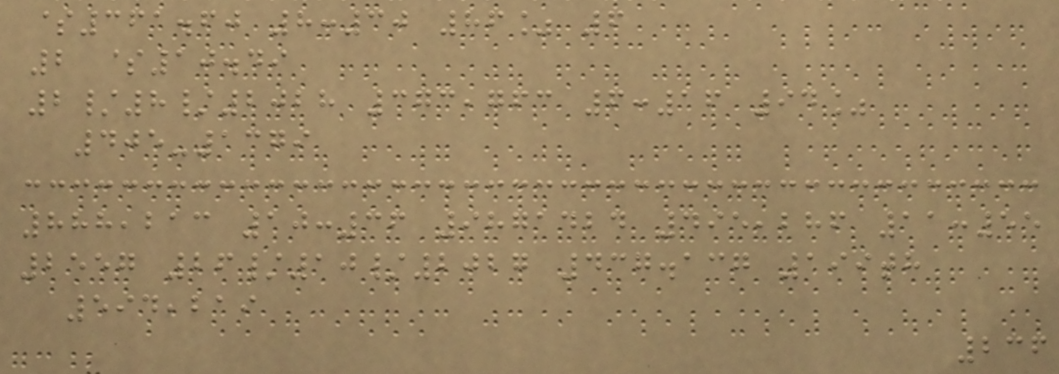$361.60 8:30 86% 6
2 $10.49
2/8/2028 373,763 6:16 94%
405-1379
888,213 10:36 9871424 495,286 11:55
2557 26/10/2027 437.137 199th
594,219
236
